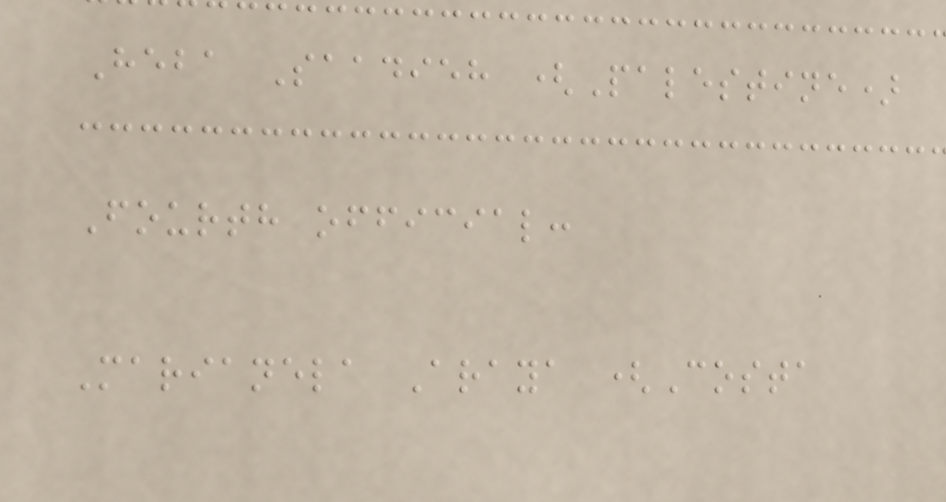Heba Saadieh (Palestine)
Fourth official:
Marianela Araya (Costa
